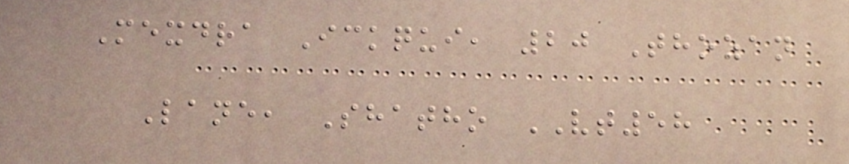Mexdra Ickqui, 20 Thozan
Lane, Shatho VT58
